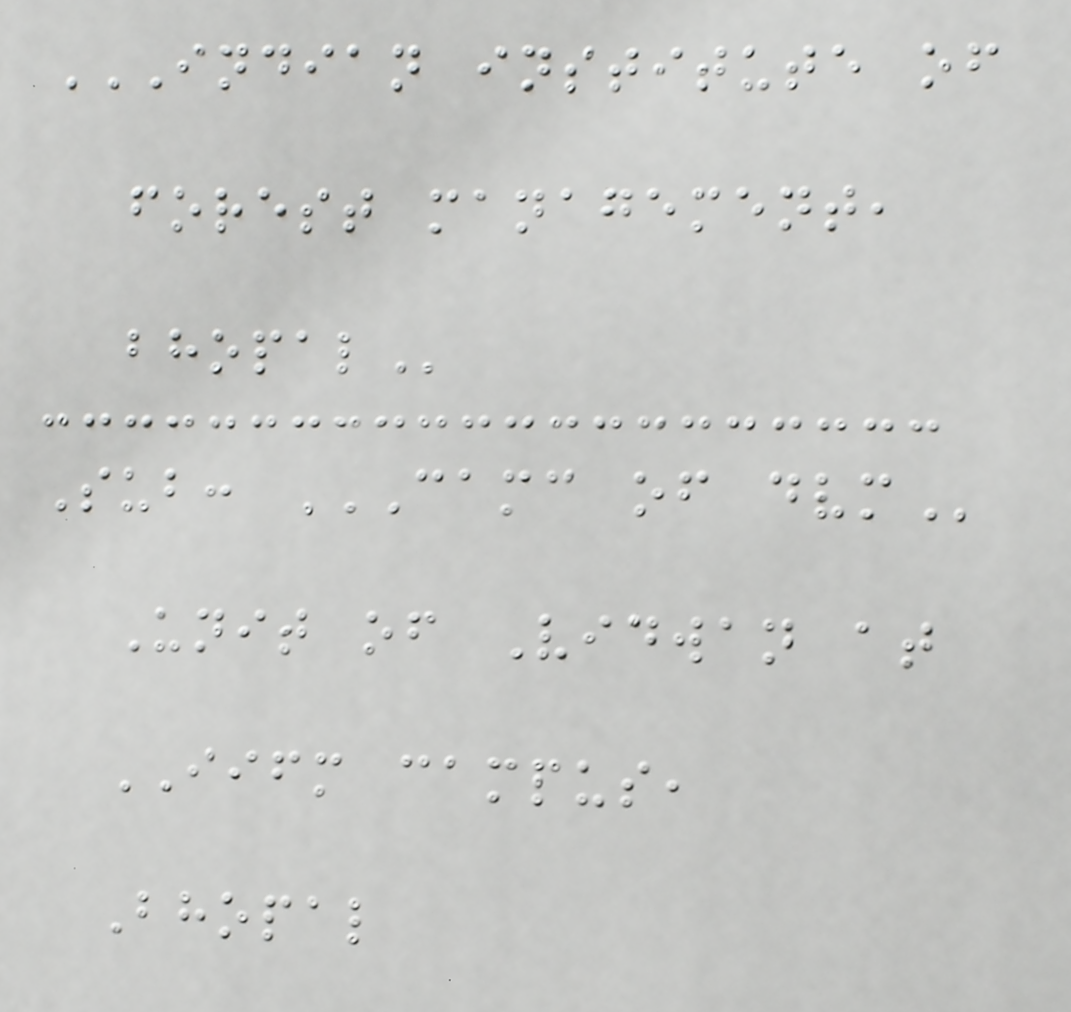INDIAN INSTITUTE OF
FOREST MANAGEMENT,
BHOPAL
Sub: CAMC OF DVM
Unit of Vidwan at
IIFM campus,
Bhopal
